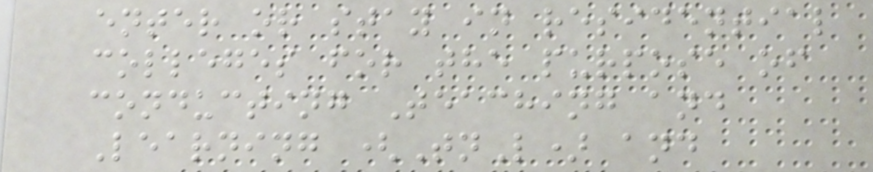enter or stay in residential
colleges for the purpose of
conducting Teaching and
Learning (TnL) and
